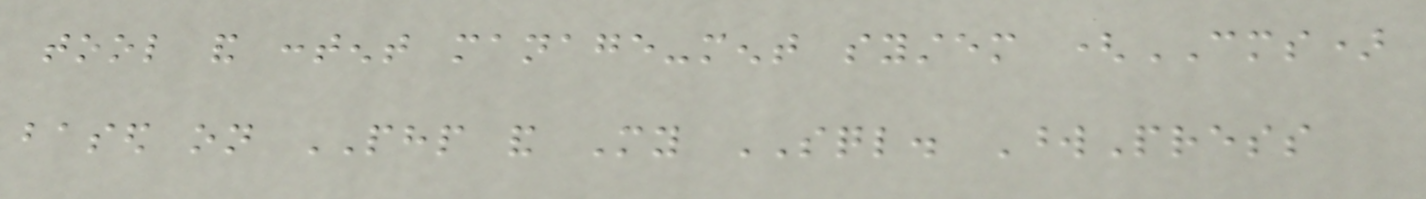tool and content manage-ment system (CMS)
based on PHP and My SQL. WordPress
